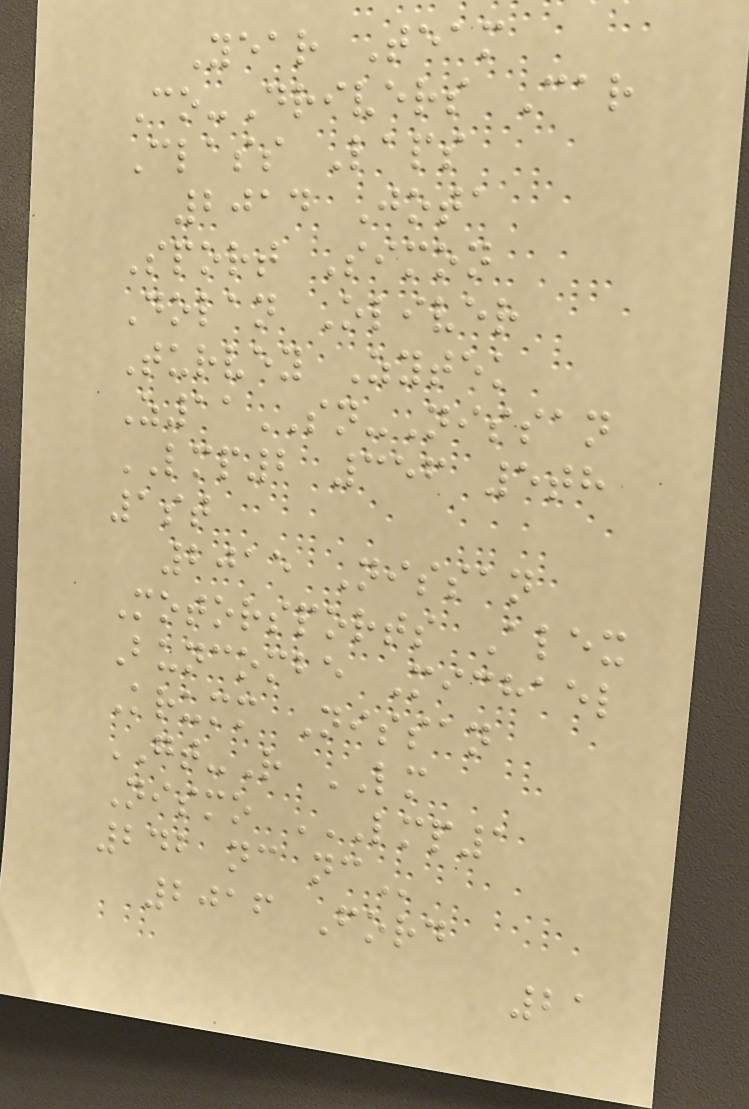Year Team
Co-Drivers Car
Class Laps
2014 Jota
Sport Simon
Dolan Oliver
Turvey Zytek
Z11SN-Nissan
LMP2 356 5th
1st
2015 Nissan
Motorsports Alex
Buncombe Michael
Krumm Nissan
GT-R LM
Nismo LMP1
242 NC NC
2016 Ford
21
